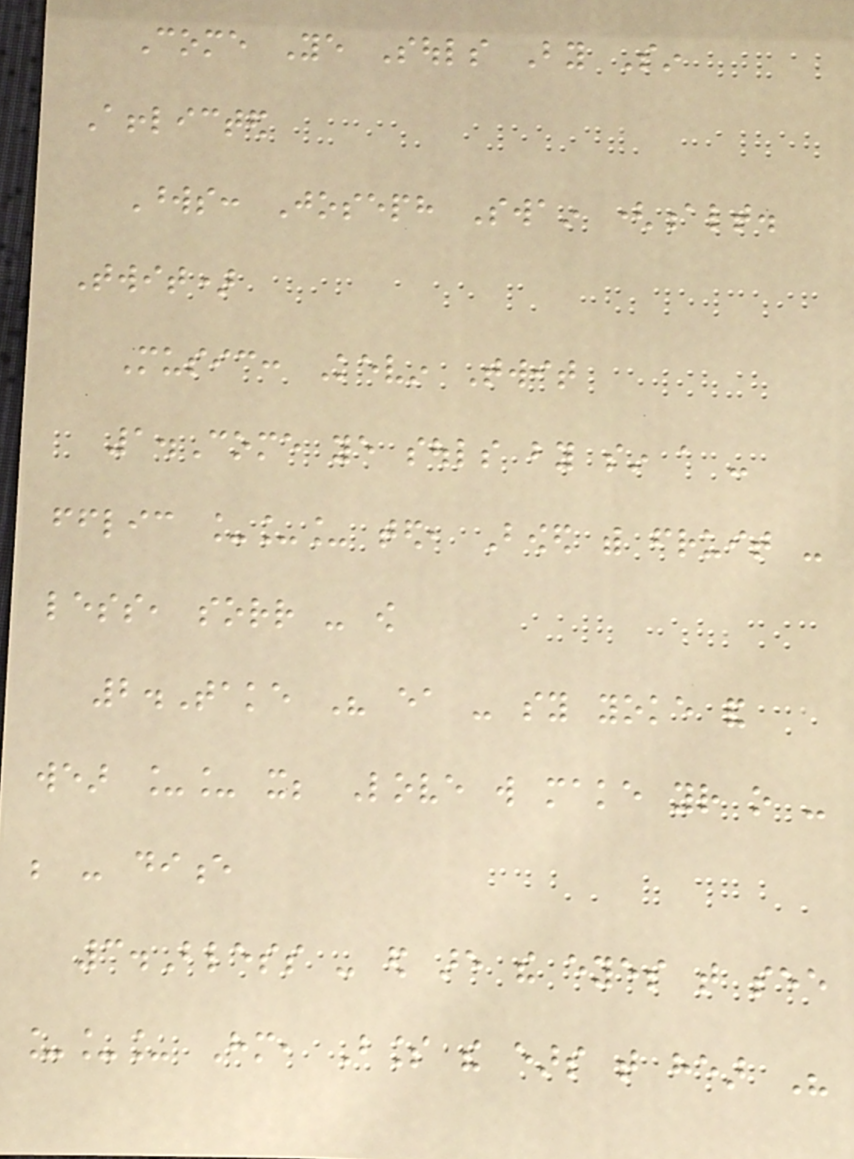Come Ye Souls By Sin
Afflicted
Words: Joseph Swain (alt.
Twit)
Music: Kevin Twit
1.Come ye souls by sin a -
fflic ___ ted, Bowed with fruit -
less, sorr - ow
2.Take His ea - sy yoke and
wear __ it; Love will make your o -
be - dience
3.Bless - ed are the eyes that see
___ Him, Bless the ears that hear His
